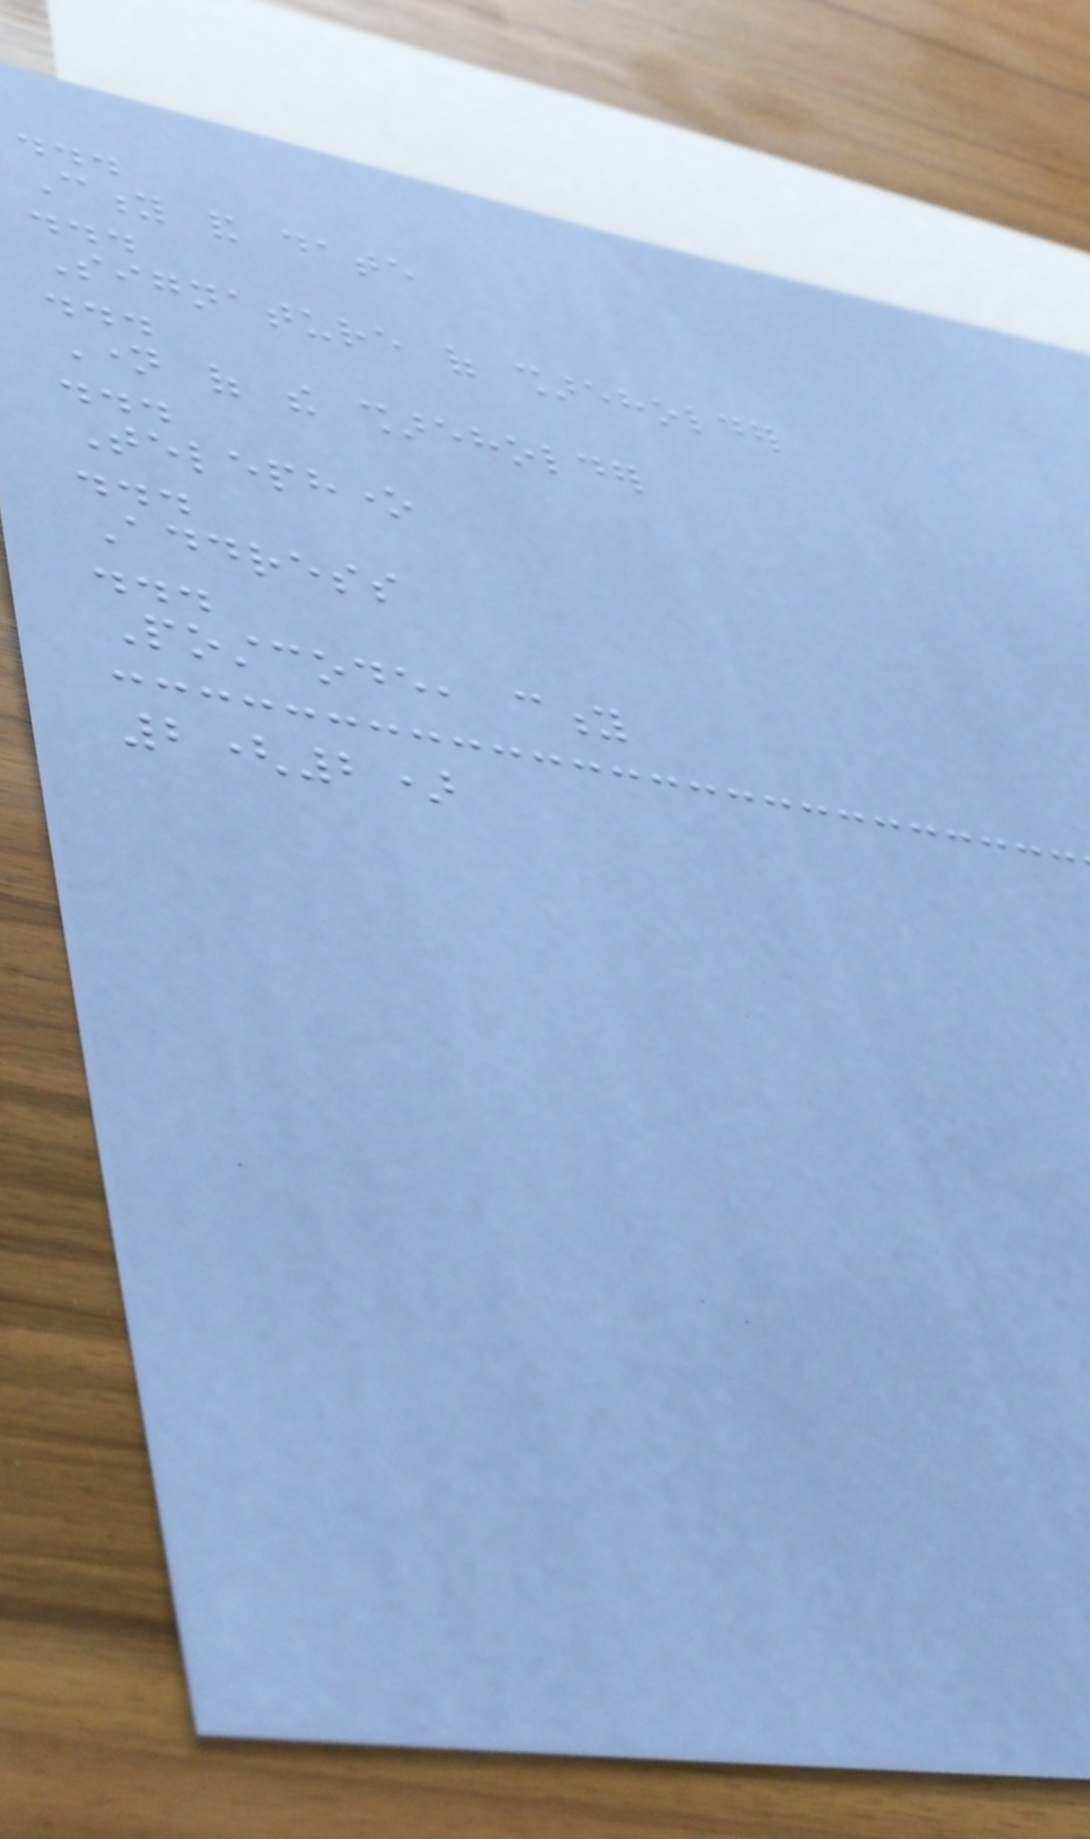...
City and date
...
Signature of shareholder
...
Name of the shareholder
...
Telephone
...
Address
...
Postcode, city
2(2)
